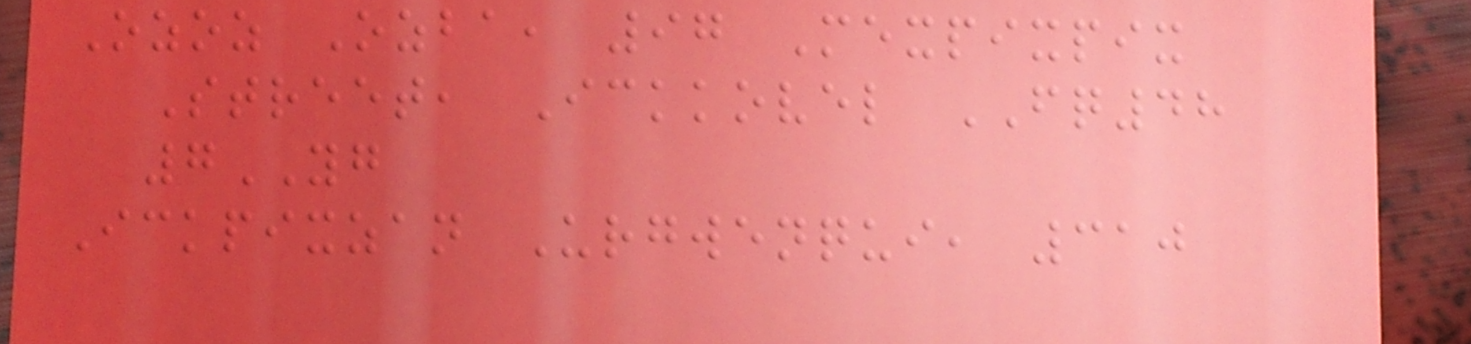Ozoz Ozba, 97 Mexpixpix
Street, Ickkovel FQ48
7YG
Ickpixzan Urgwenqui, 310
